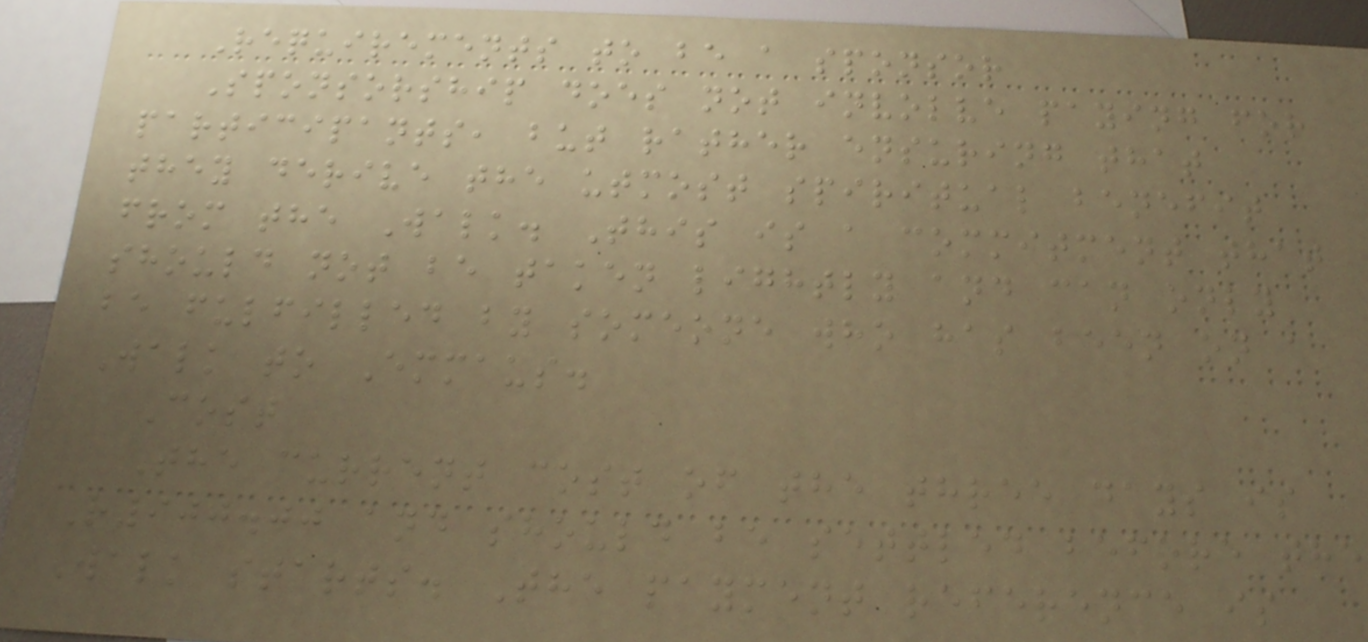Requirements to be a sponsor
Sponsorship does not involve paying for
participants, but rather ensuring that
they derive the utmost spiritual benefit
from the Walk. This is a commitment that
should not be taken lightly and can only
be fulfilled by someone who has been on a
Walk to Emmaus.
Cost
The current cost of the three days is
R900.00 and should be settled before the
Walk starts. The payment reference is
